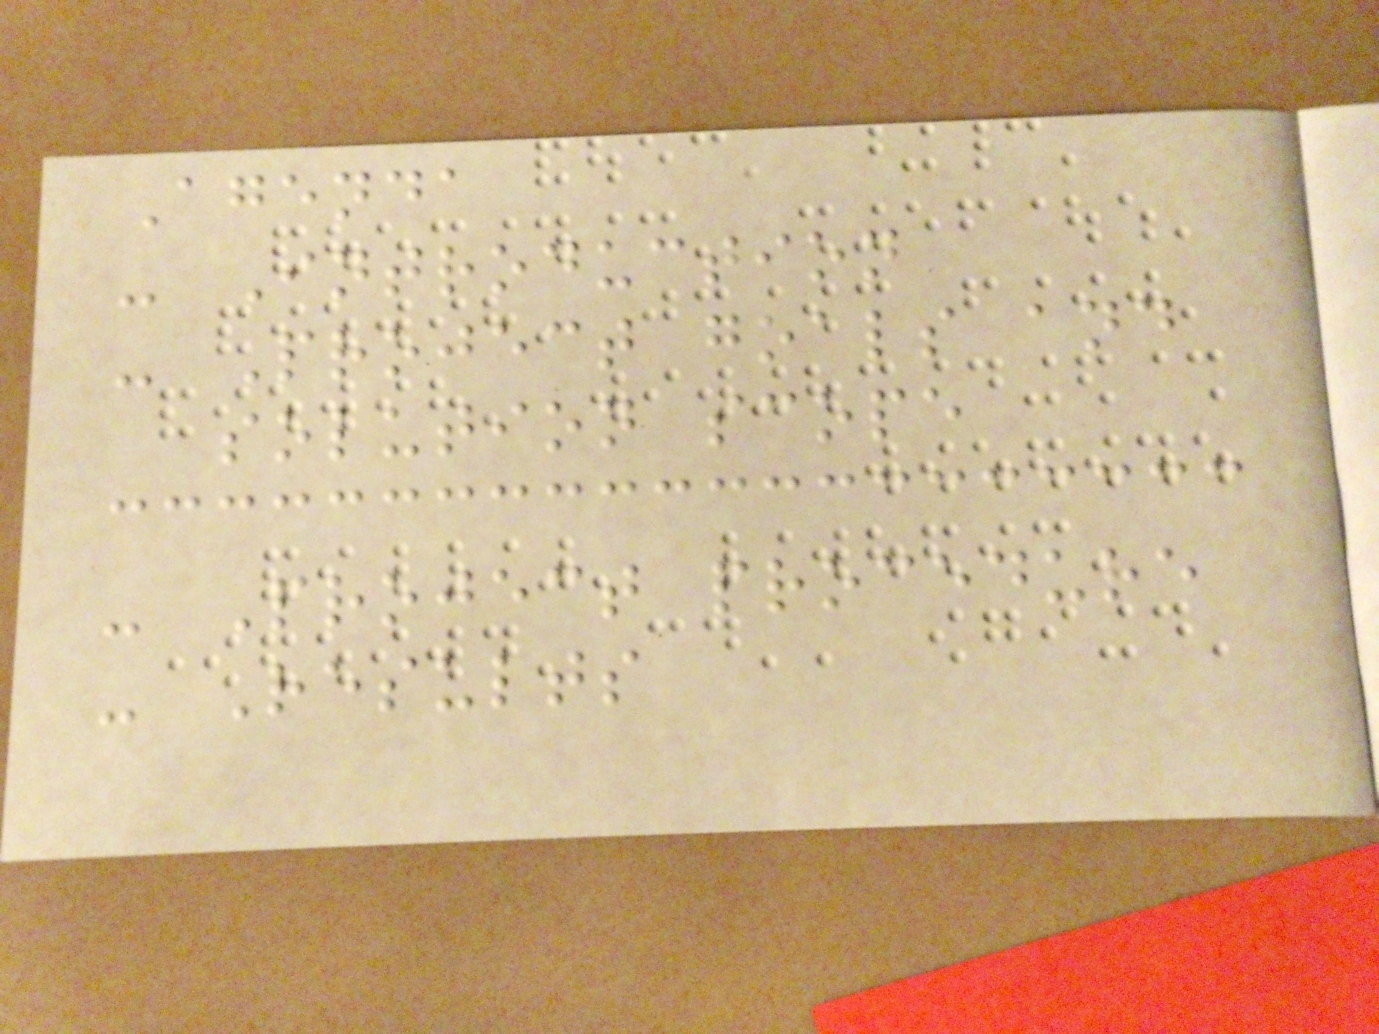Agenda
- Introduction
- Project goals and
solution scope
- Project procedure
- Results
